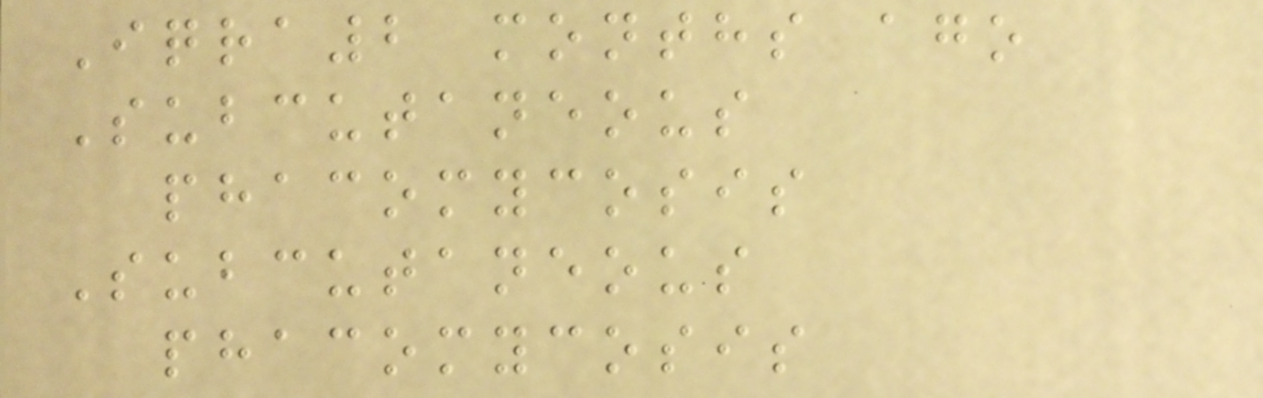Iqra2 months ago
Subcutaneous
phacomycosis
Subcutaneous
phacomycosis
